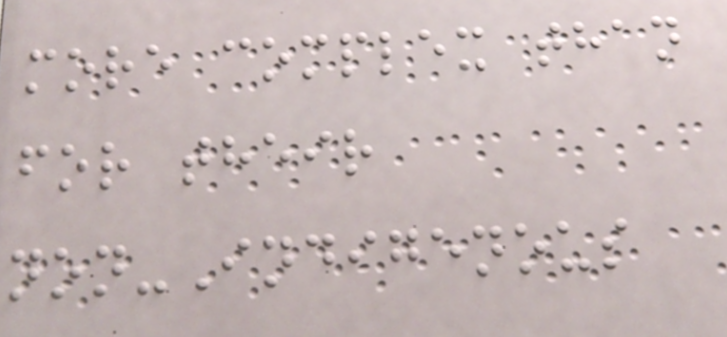more complex than
for their
non-Indigenous
